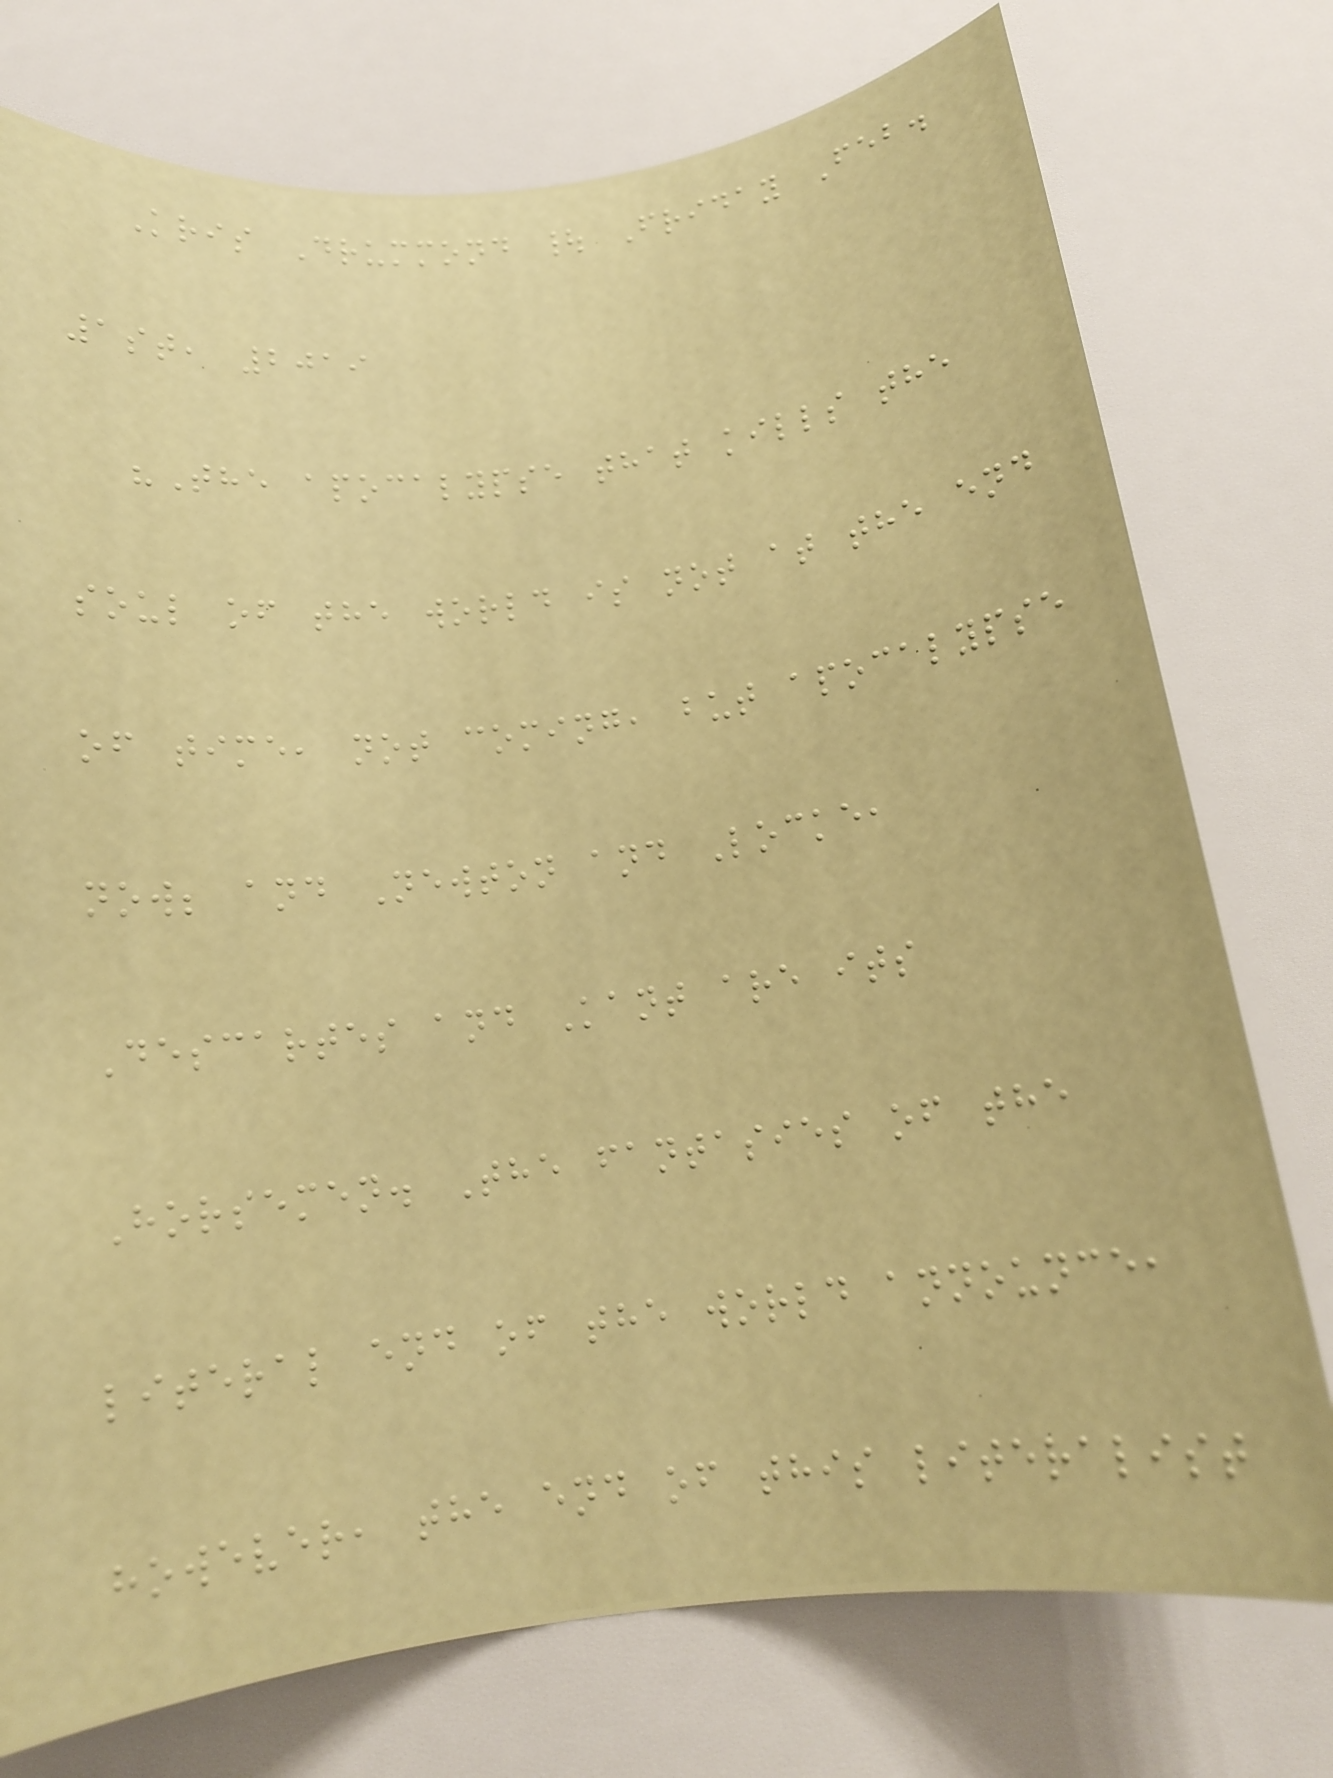Kris Drummond | Friday Feb.
1st, 2019
"The apocalypse that kills the
soul of the world is not at the end
of time, not coming, but apocalypse
now; and Newton and Locke,
Descartes and Kant are its
Horsemen. The fantasies of the
literal end of the world announce,
however, the end of this literalist
